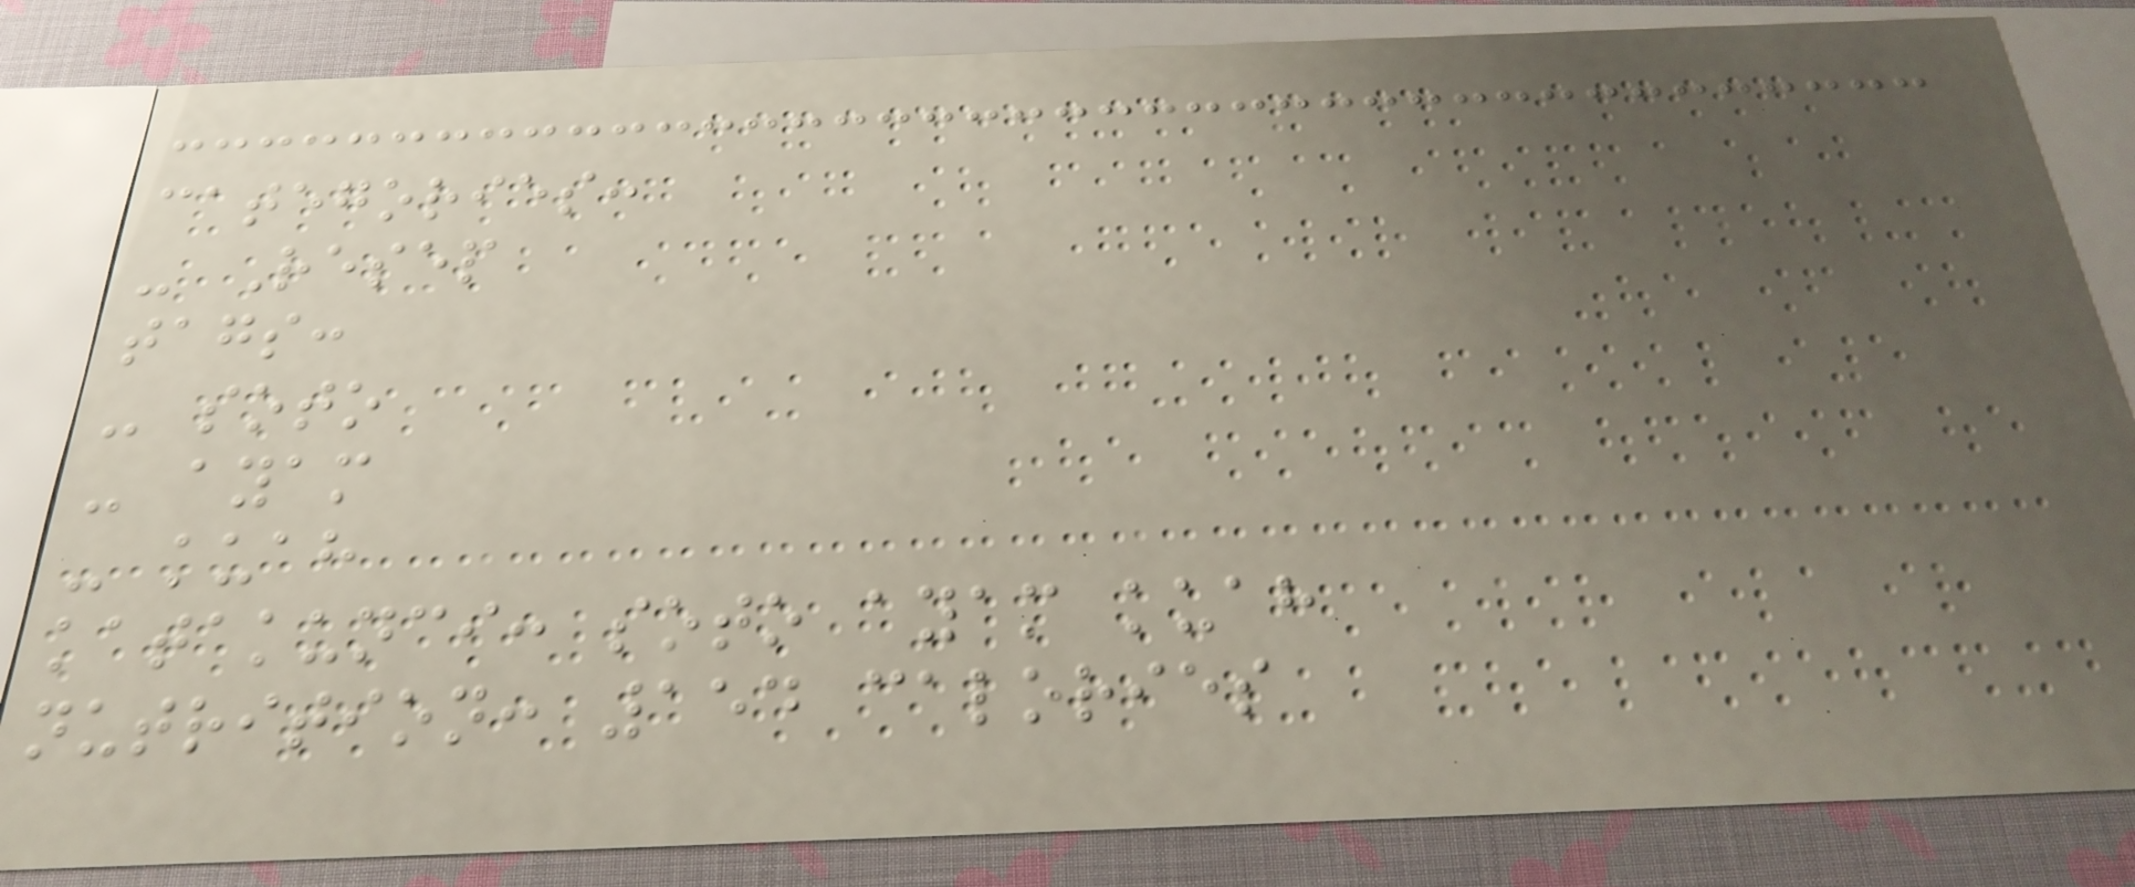categories:
- Resep
tags:
- soto
- ayam
- kuah
katakunci: soto ayam kuah
nutrition: 154 calories
